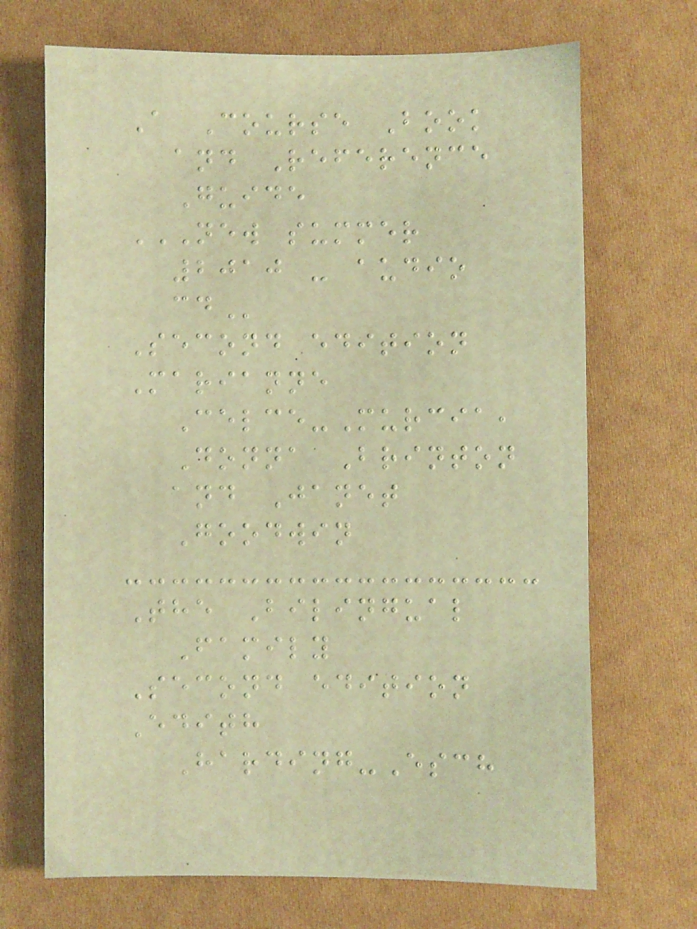A Course Book
and Reference
Guide
NEW SUMMER
2010 - AUDIO
CD
Second edition
Marianne
Celce-Murcia,
Donna Brinton
and Janet
Goodwin
The Bilingual
Family
Second edition
Edith
Harding-Esch
